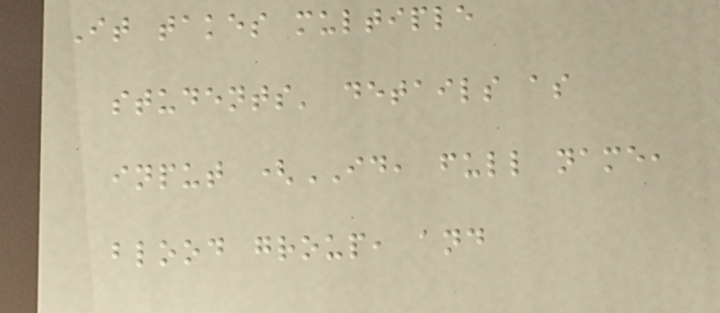It takes multiple
students' details as
input (ID, full name,
blood group, and
